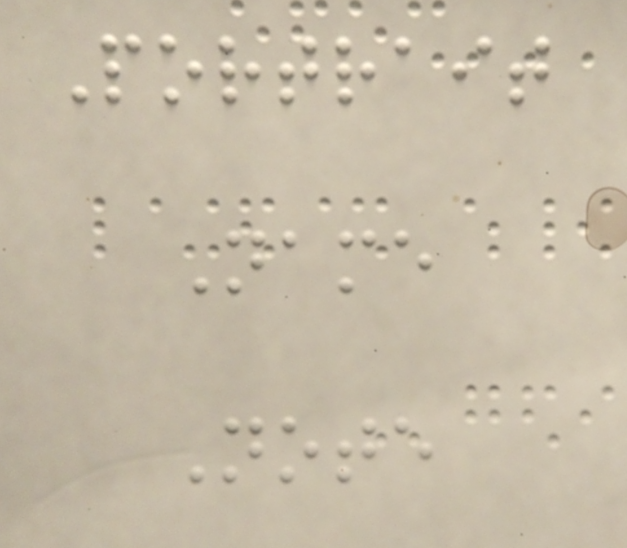Portrait
Name
Note
